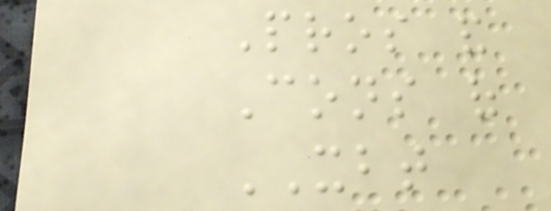Pros and
Cons of
XBT
